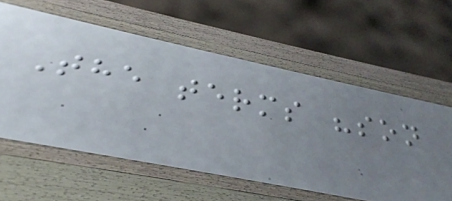The terms "son
